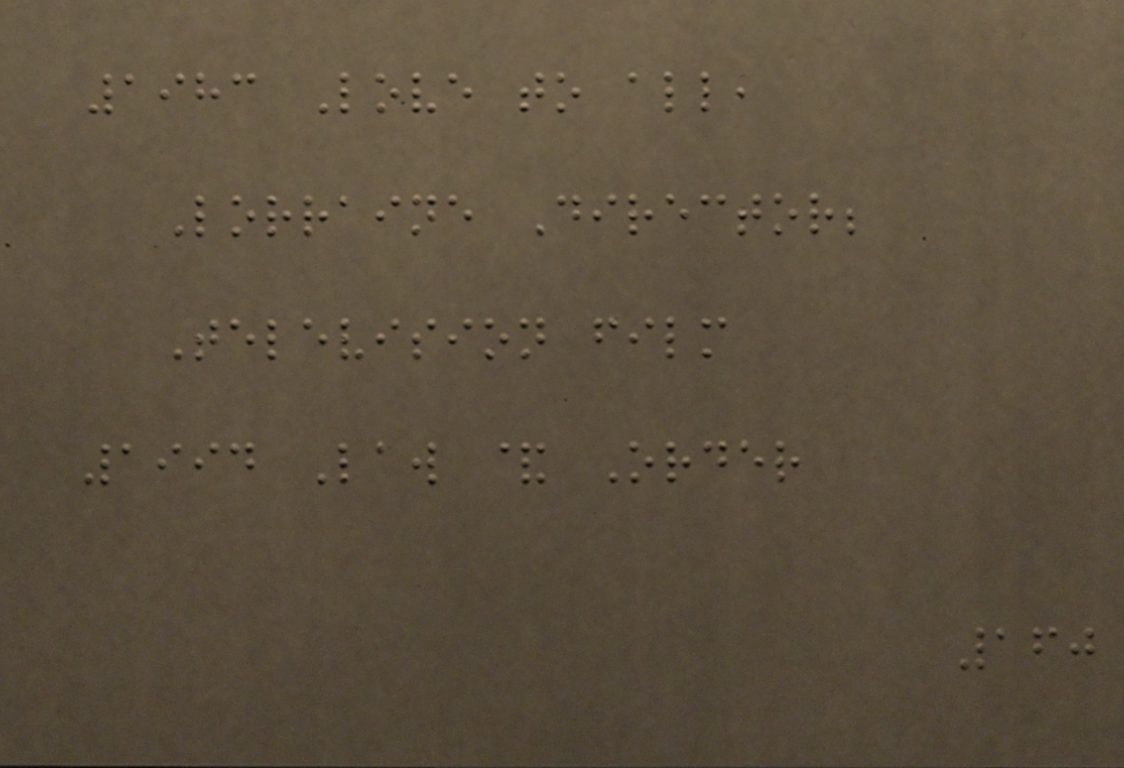1983 Love to all,
Lorraine Director;
Television film
1994 Law & Order
160
